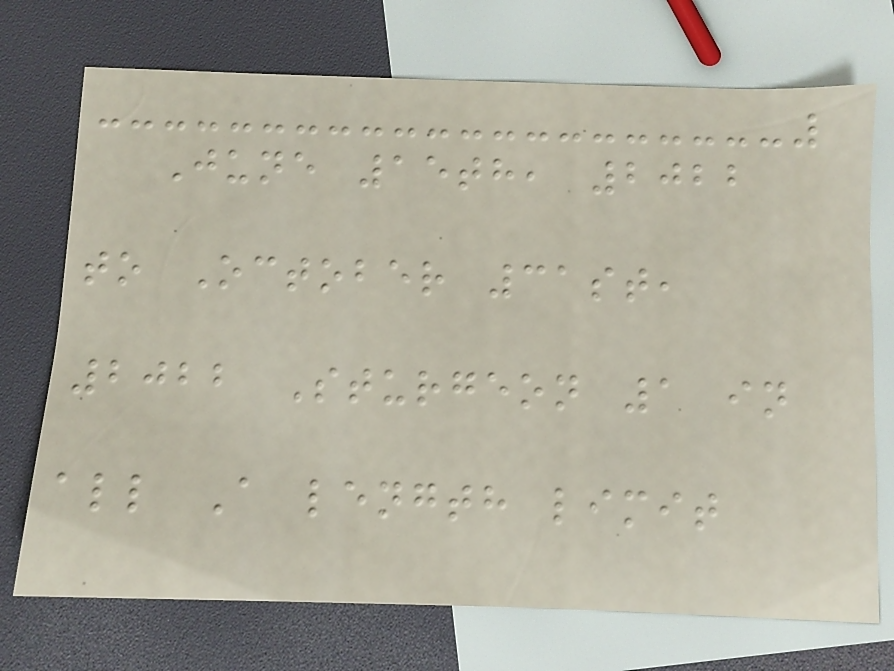June 15th, 2022
to October 31st,
2022 Sturgeon 1 in
all A length limit
